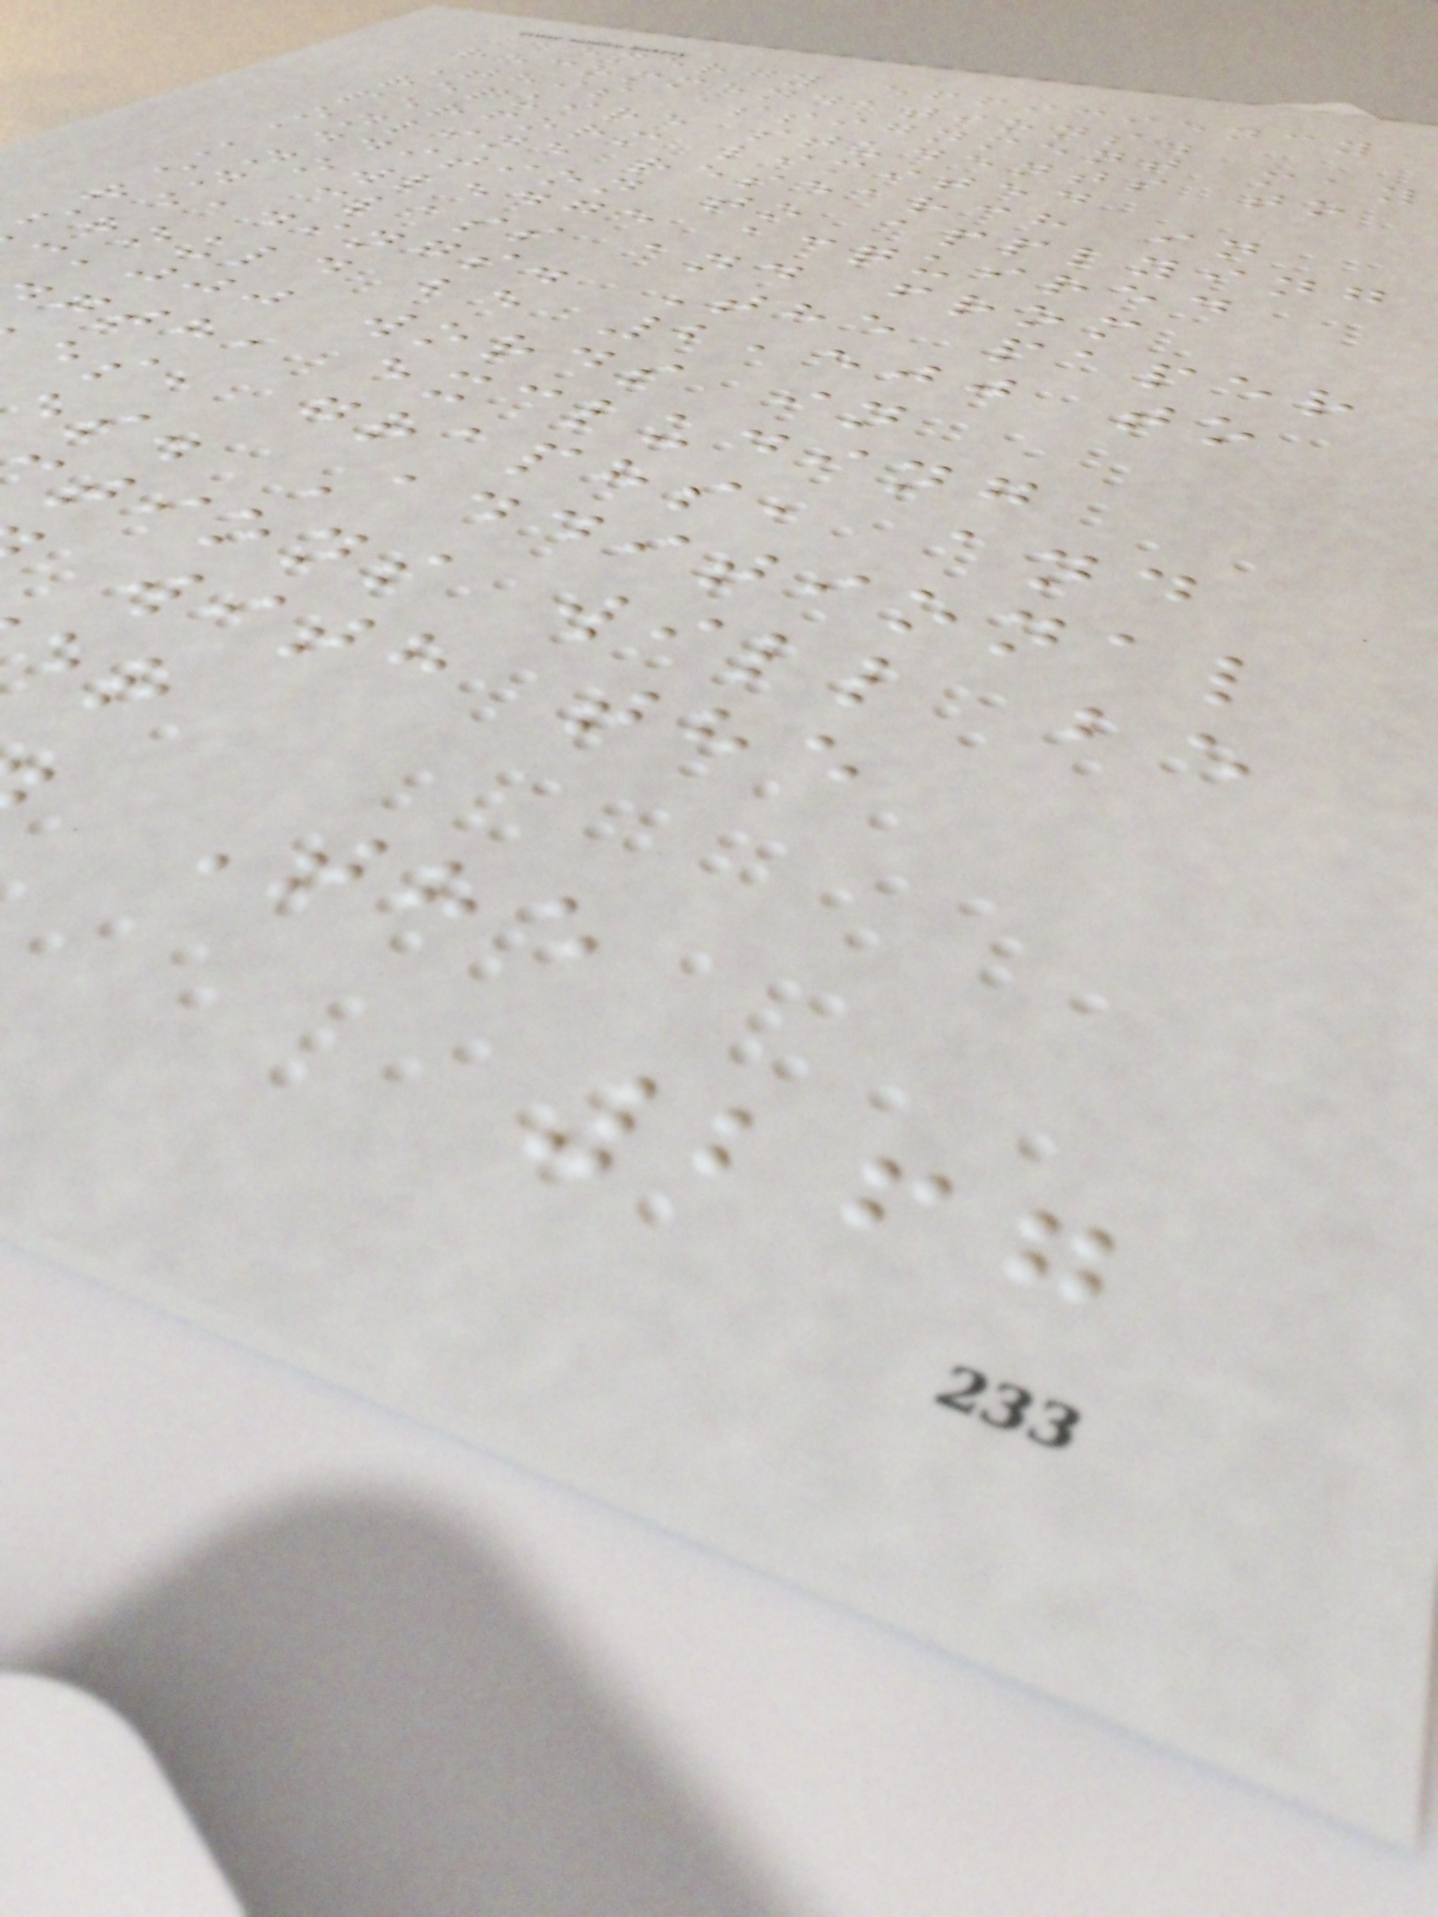energy efficiency
recommendations.
This assignment may
require students to
perform limited
online research in
addition to applying
knowledge acquired
in class and from
readings. The paper
should be 2,500 to
,jjj words in
gth, excluding
es, graphs, and
es. Additional
tions will be
with the
The
267
